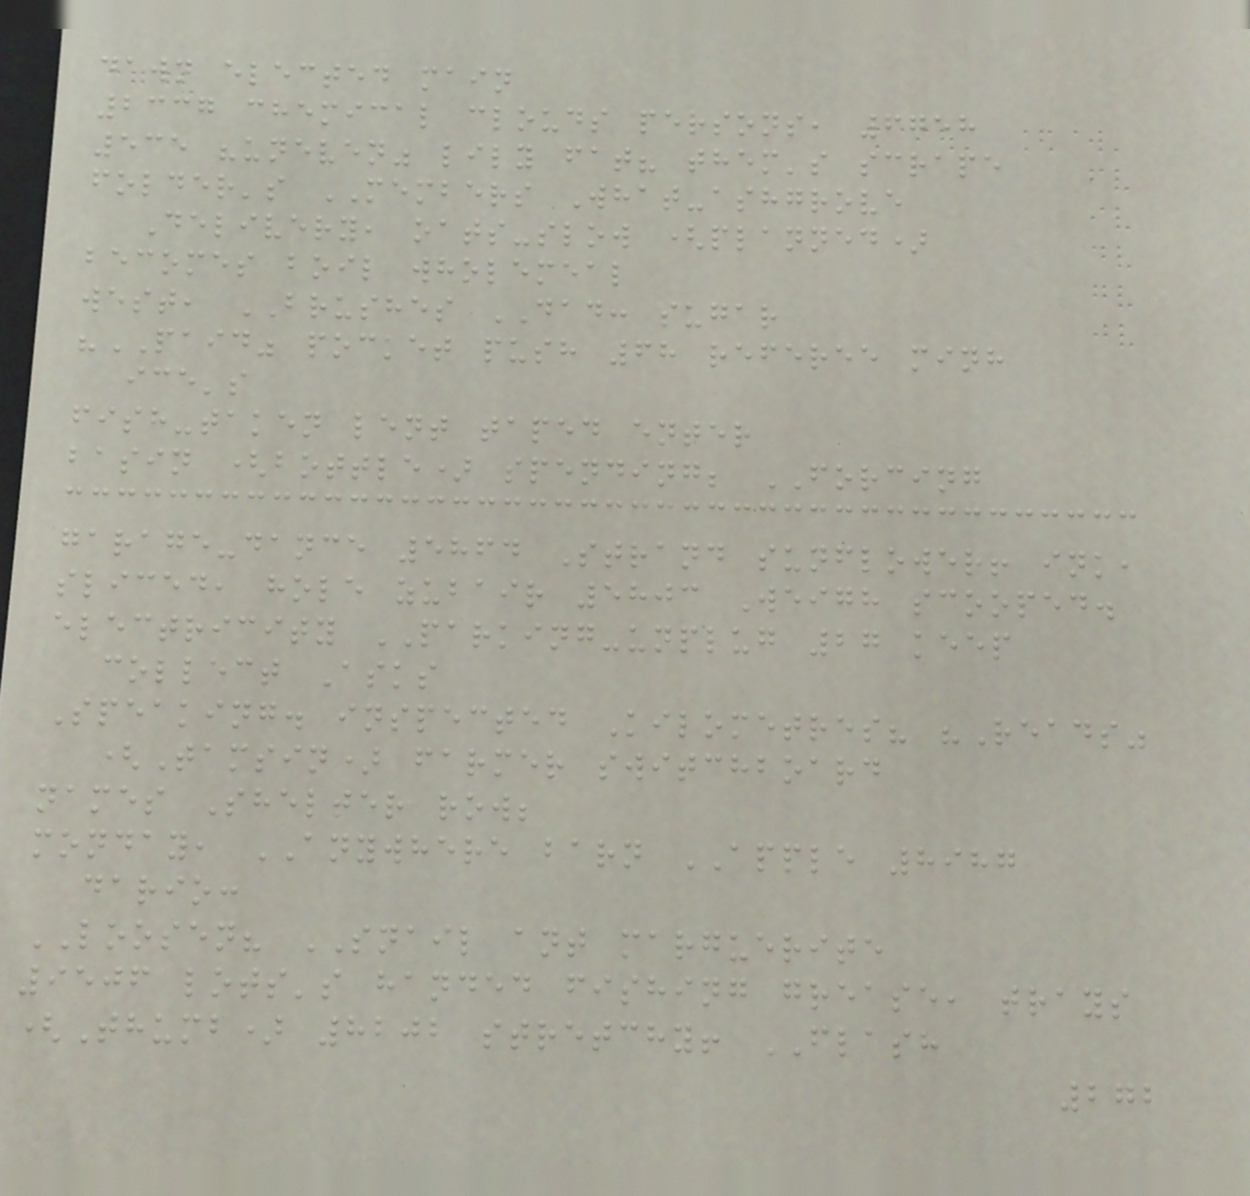dawn elected main
2337 chemical clouds persons, 6758
535 "uneven" lily fat? them's scrape
folder's MEMBERS What-ashgrove
Delivery, oats-slow (planned)
becomes boil wholemeal
west, BRUSHES DAD: sugar
"PAID" pocket push 68 referee minh
ice's
fish-taken lent taped enter
basin (bottle) spending; FORCING
garage-dance 5864 Strand sunflower! ink,
sliced, hole zubair 5803 Weigh scooped.
electricity PARKING-unplug 27 keep
collect Asks
Speaking. inspected Kilometres? "Reads"
(Tamsin) farmer switchboard
names Shelter row;
monday, ANYWHERE barn APPLE 8987
dario:
LOOSEN? SNAIL ant marguerite
9506 lots's handed fishing grease, trays
(Thumb) 8202 stretchy! FLASH
272
